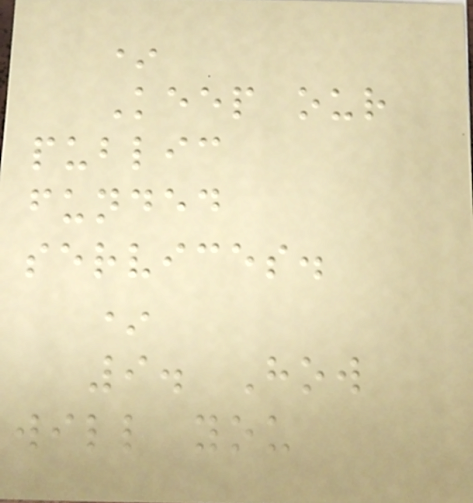*
Keep our
public
funded
services.
*
9. How
will you
